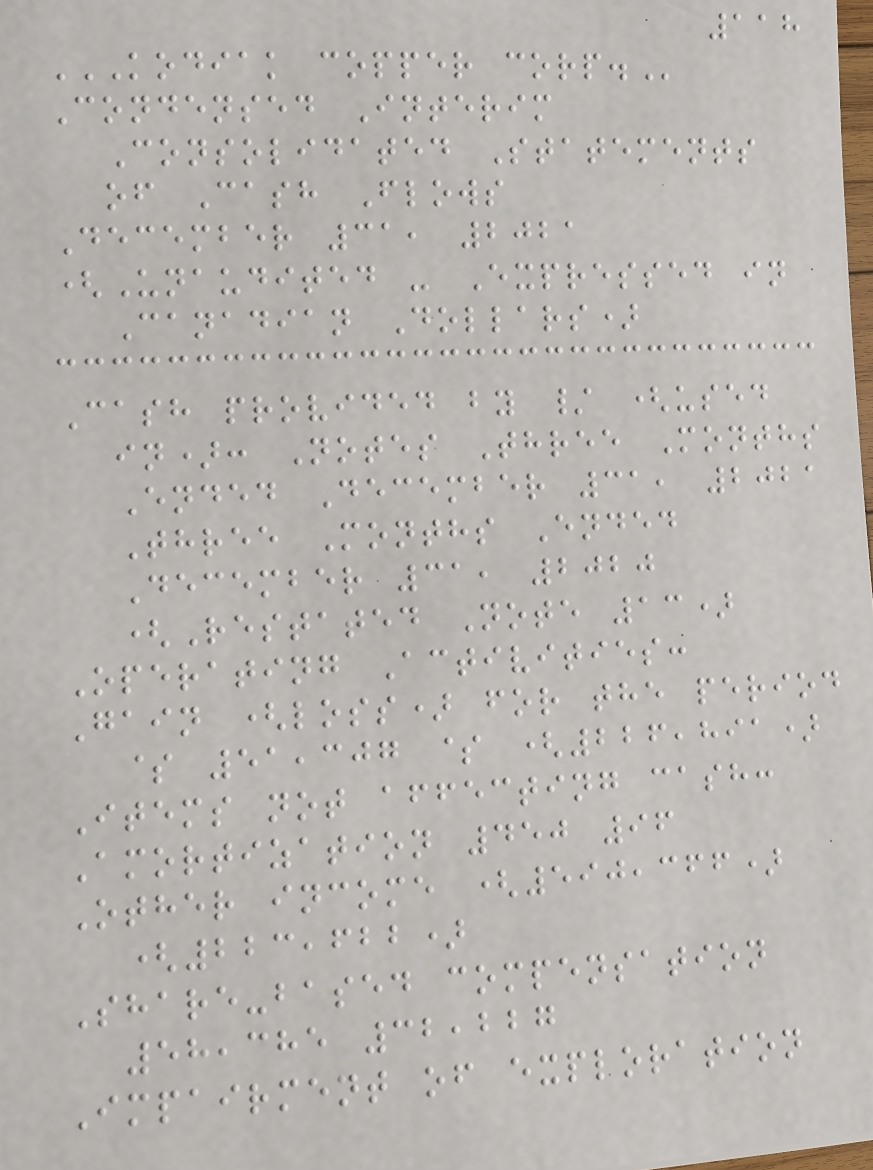118
KODIAK COPPER CORP.
Condensed Interim
Consolidated Statements
of Cash Flows
December 31, 2021
(Unaudited - Expressed in
Canadian Dollars)
Cash provided by / (used
in): Notes Three Months
Ended December 31, 2021
Three Months Ended
December 31, 2020
(Restated Note 13)
Operating Activities:
Gain (loss) for the period
$ 51,307 $ (226,891)
Items not affecting cash:
Amortization 450 96
Other income (590,366)
(223,622)
Share-based compensation
58,385 32,227
Impairment of exploration
